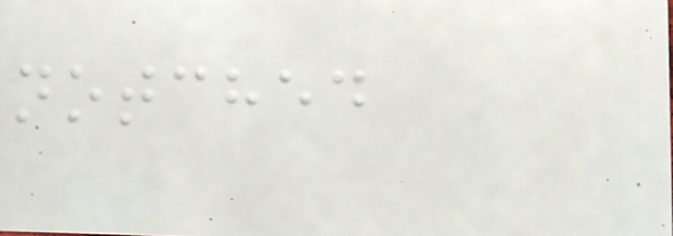notched
